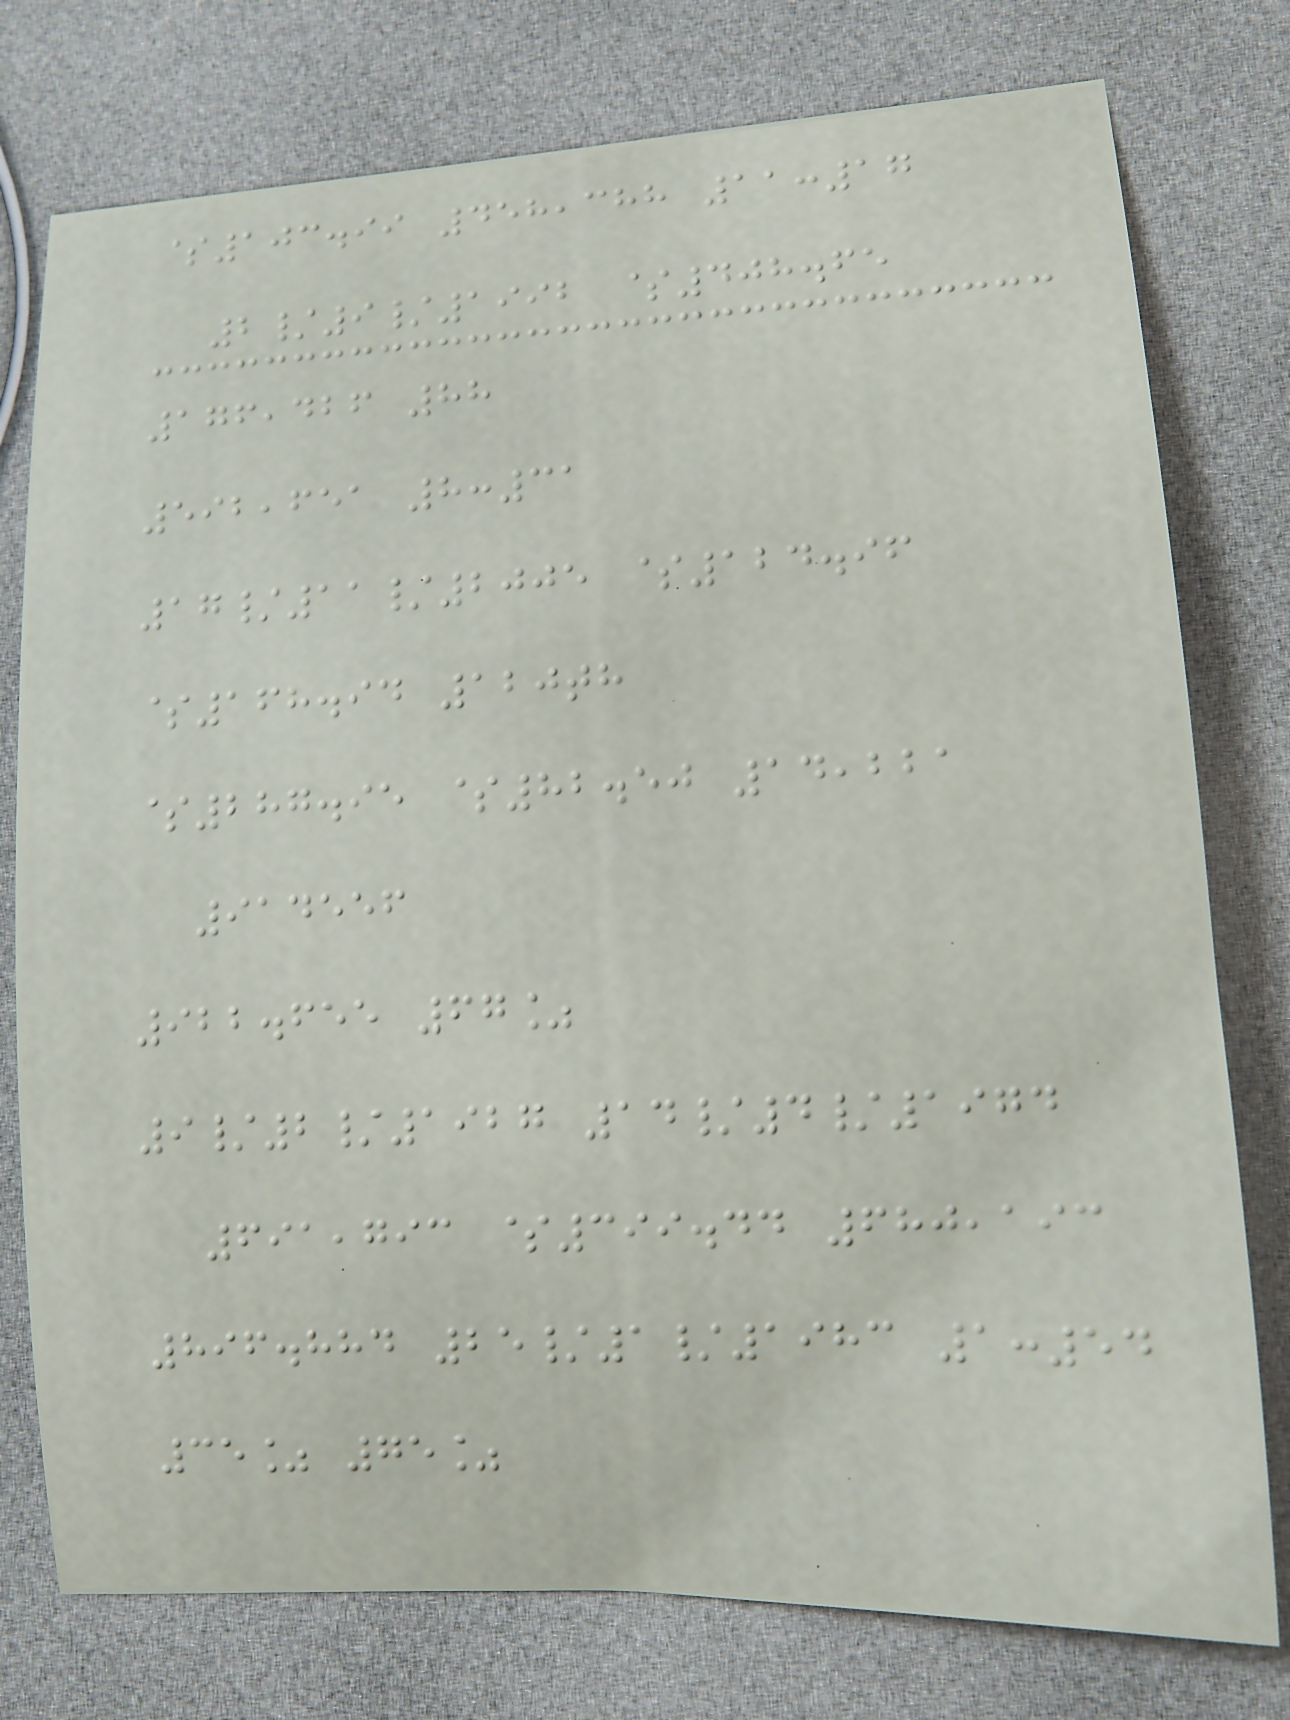$103.99 458,388 11:17
2/9/1992 $408.65
176,426 88
592,651 8:31
17/11/2005 $124.96
$168.94 120th
$287.95 $82.50 14,221
914556
922.655 67%
9/2/1927 14/4/1974
691,793 $399.44 680,193
896.884 25/1/1983 1:54
35% 75%
